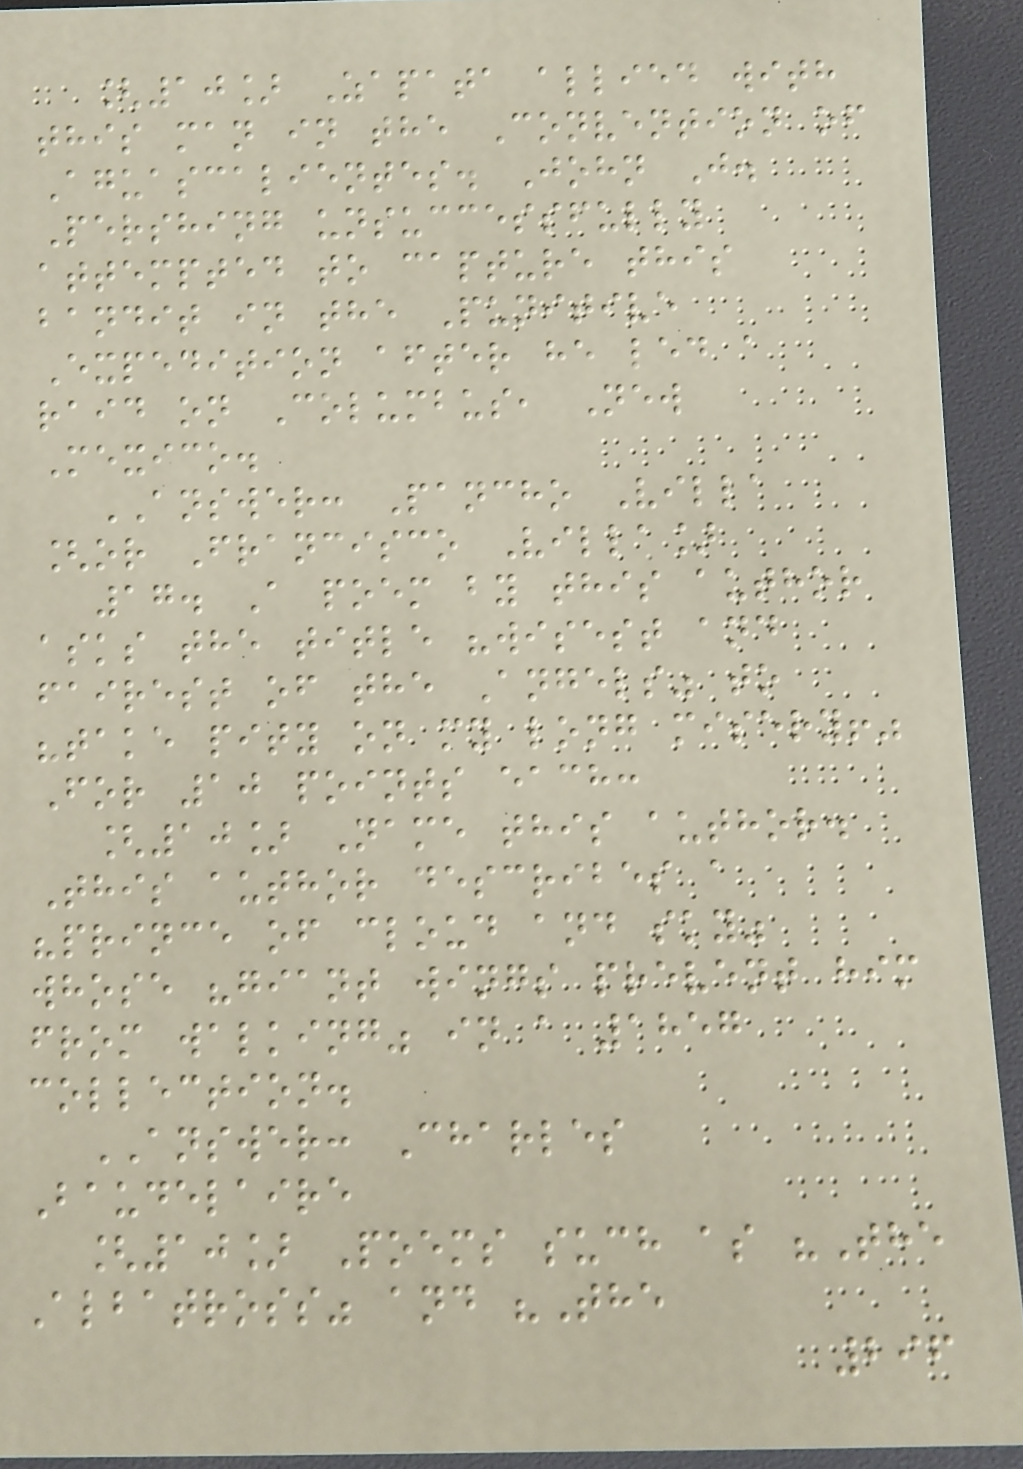[10] Zapata allied with
this man in the Convention of
Aguascalientes. John J.
Pershing unsuccessfully
attempted to capture this
bandit in the Punitive
Expedition after he led a
raid on Columbus, New
Mexico.
ANSWER: Pancho Villa
[or Francisco Villa]
17. A poem by this author
asks the title "wisest and
fairest of the Angels" to
"take pity on my long misery!"
For 10 points each:
[10] Name this author.
This author describes a
"prince of cloud and sky"
whose "giant wings prevent him
from walking" in a 1857
collection.
ANSWER: Charles
Baudelaire
[10] Poems such as "The
Albatross" and "The
296
